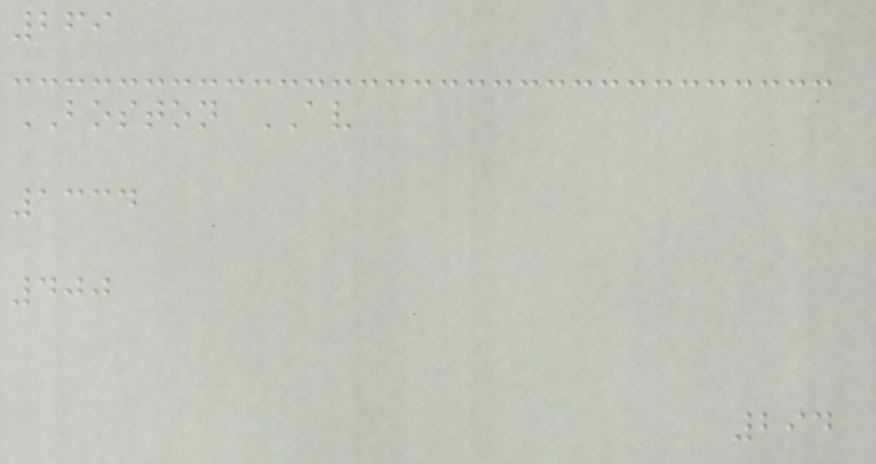269
BOSTON AV
1334
400
294
